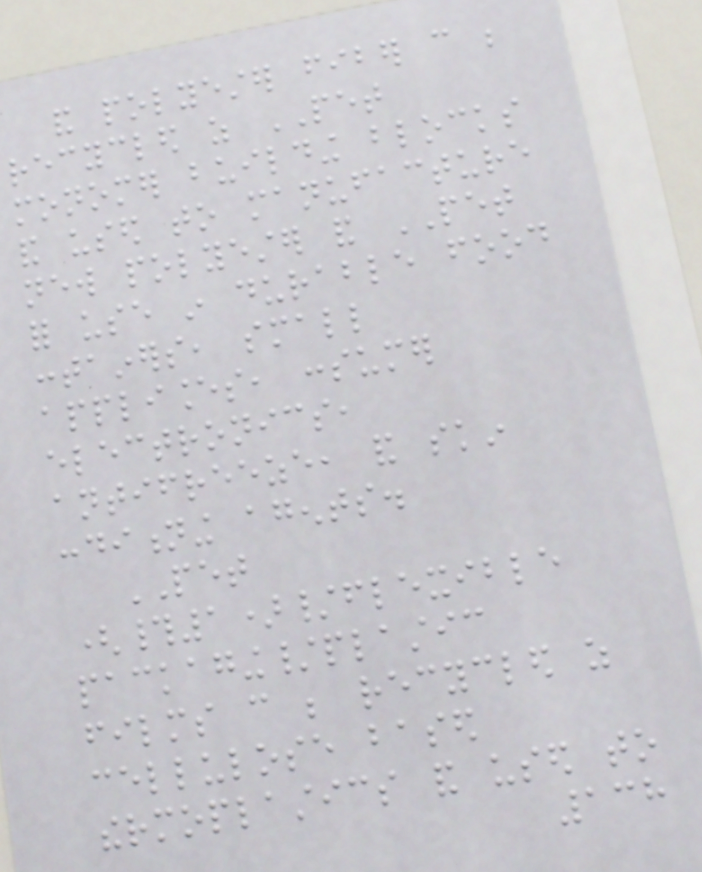and polyester fiber can be
recycled as PET
monomer building blocks
and used to manufacture
new polyester and PET
for use in durable food
containers, small
appliances, consumer
electronics,
antifreeze, and skin
conditioning agents.
PET
(#1)/flexible
packaging/plastic
films can be recycled as
cellulose based
thermoplastics and used to
138
